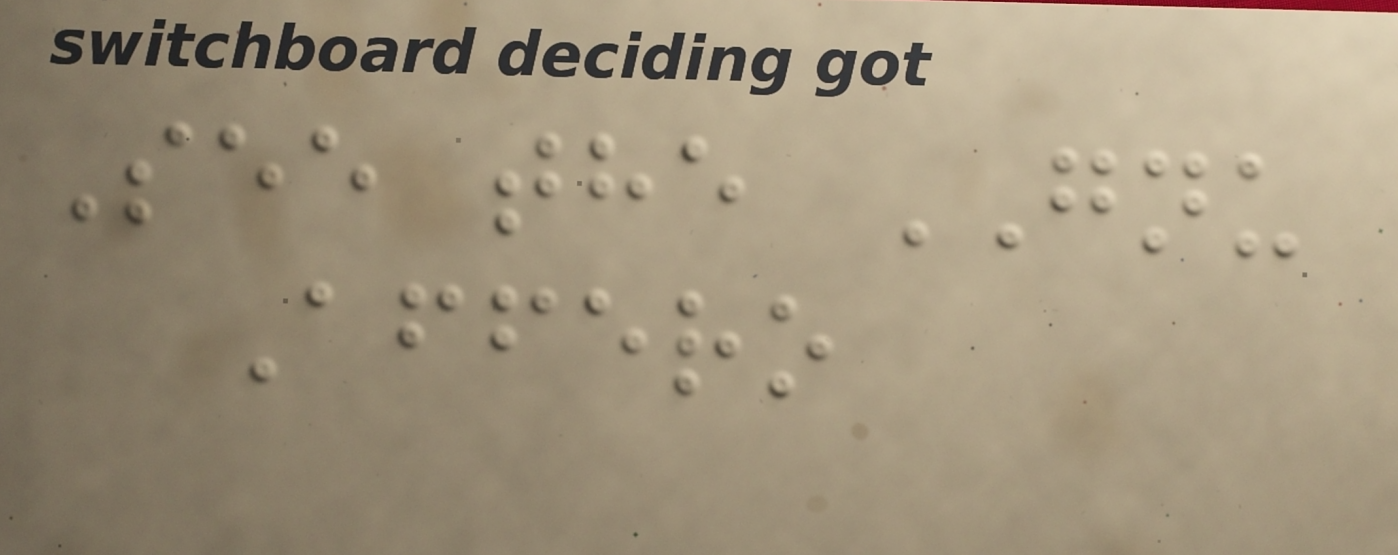See the GNU
Affero
